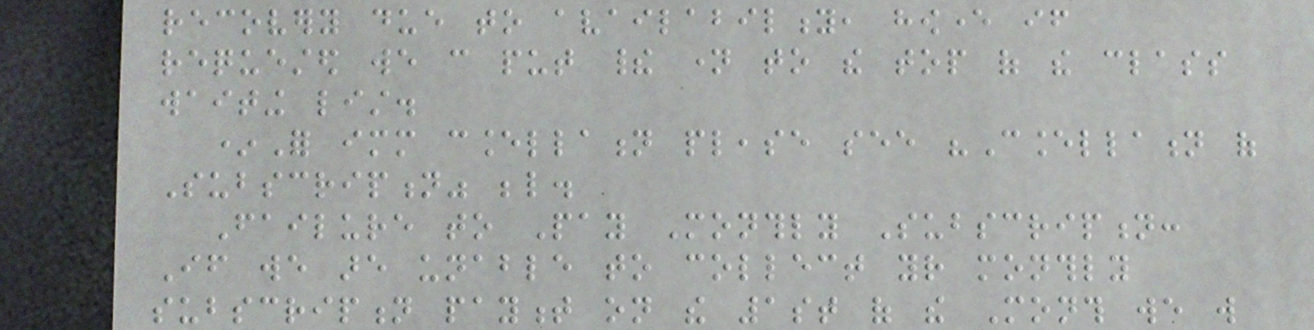recovery due to availability, however if
requested we can put their name to the top of the class
waiting list.
*For immediate cancellation please see "Cancellation of
Subscription" below.
Failure to Pay Monthly Subscription:
If we are unable to collect your monthly
subscription payment on the 1st of the Month we will
